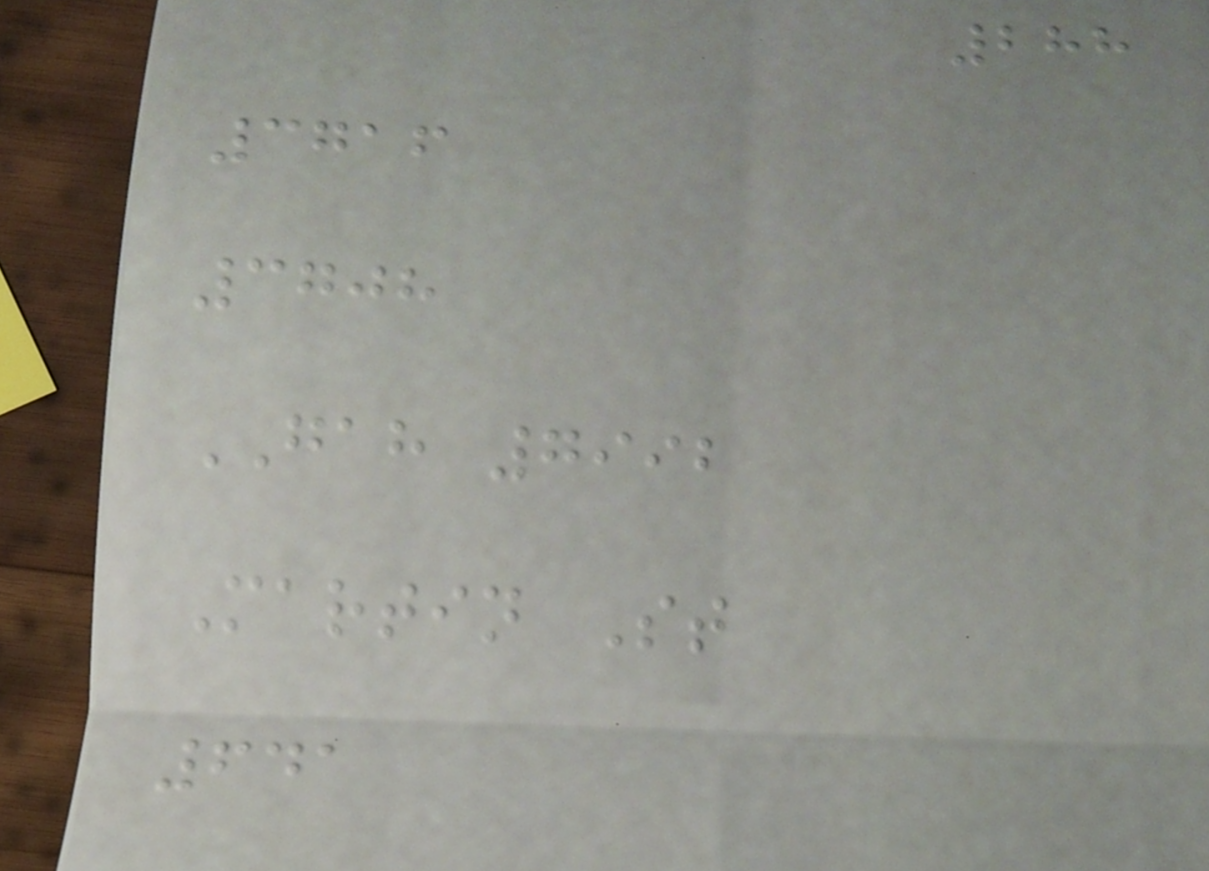288
3716
3708
GAH 7992
Martin St
641
